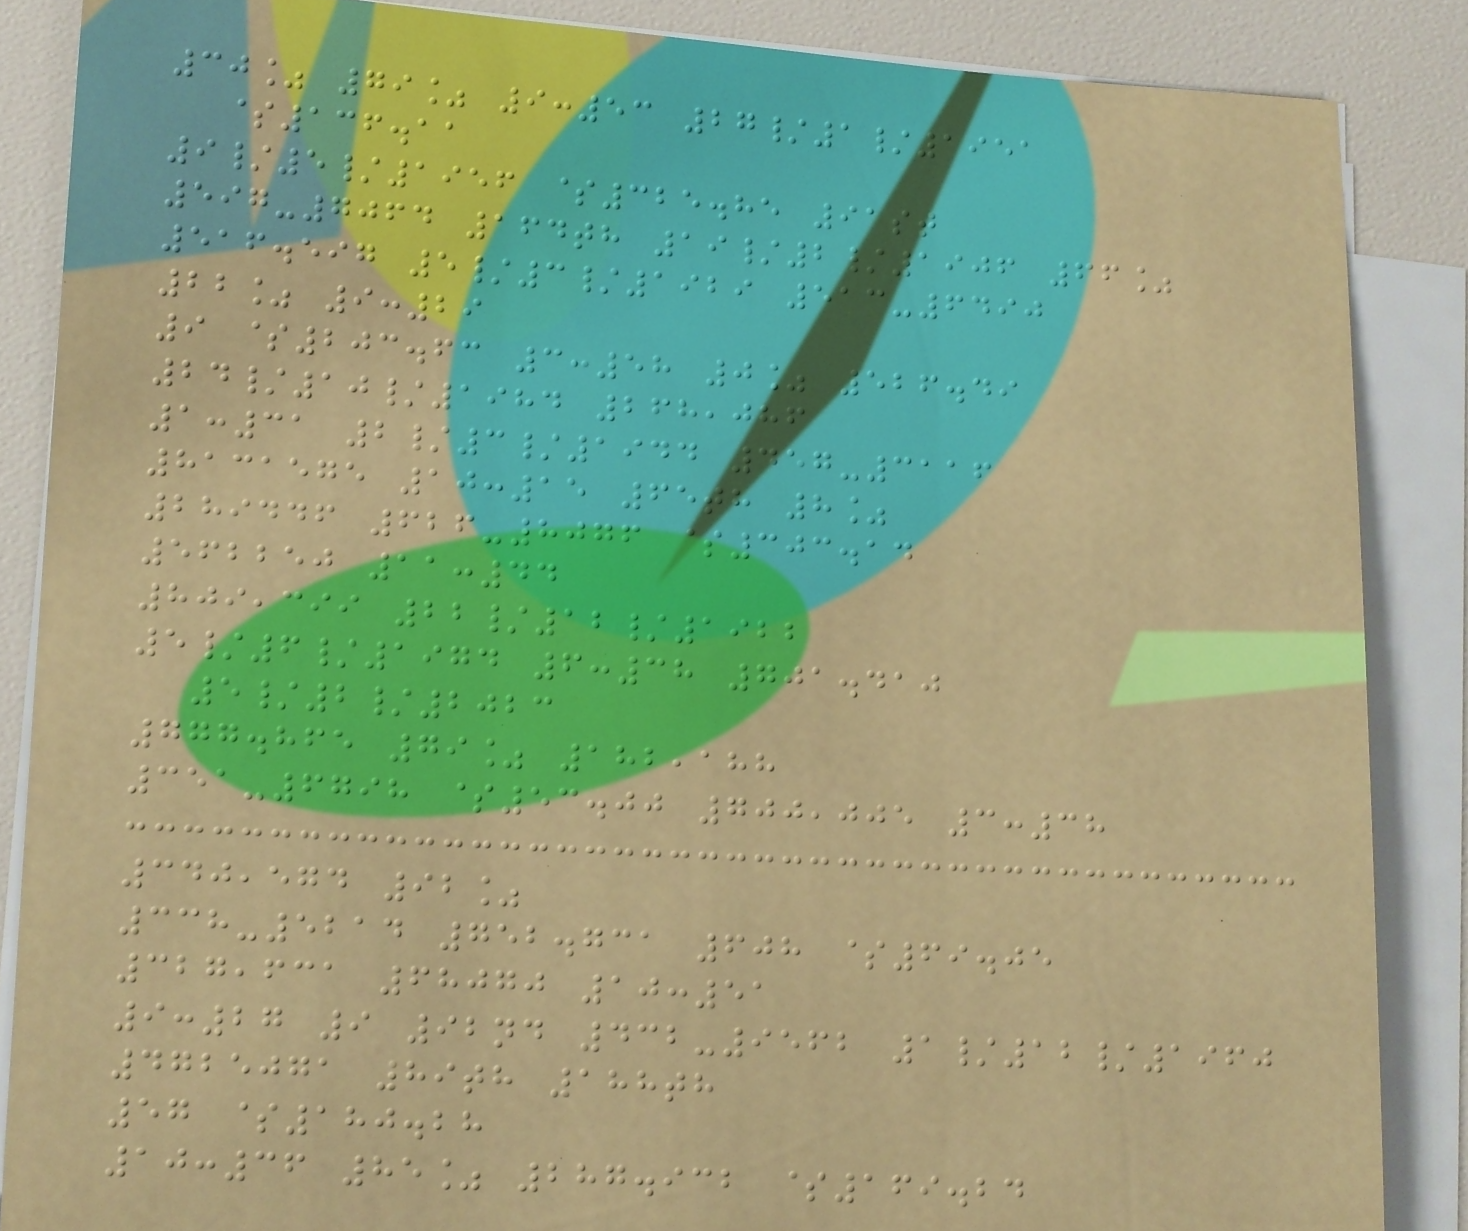30% 79% 9:53 27/1/1951
$136.11
9/5/1956 $325.85 91st
597-7064 164th 19/2/1906 66%
516.597 5/3/1929 513-6490
22% 9:29
9 $203.63 3:58 0% 526.49
24/10/1984 268,086
1:31 2/3/1944 457-3116
8131575 10:15 65th 8%
289446 626-8076 $303.14
562250 11:44
809,399 22/12/1922
5/6/1974 6:38 701.410
5/2/2023
777.865 79% 182,188
351-6798 $53.00 700,005 3:38
340,574 92%
338-5214 752.731 608 $69.05
327,631 68070 10:51
9:27 9 92nd 432-9562 1/12/1960
4725071 89th 188th
57 $180.28
10:36 85% 287.932 $169.24
